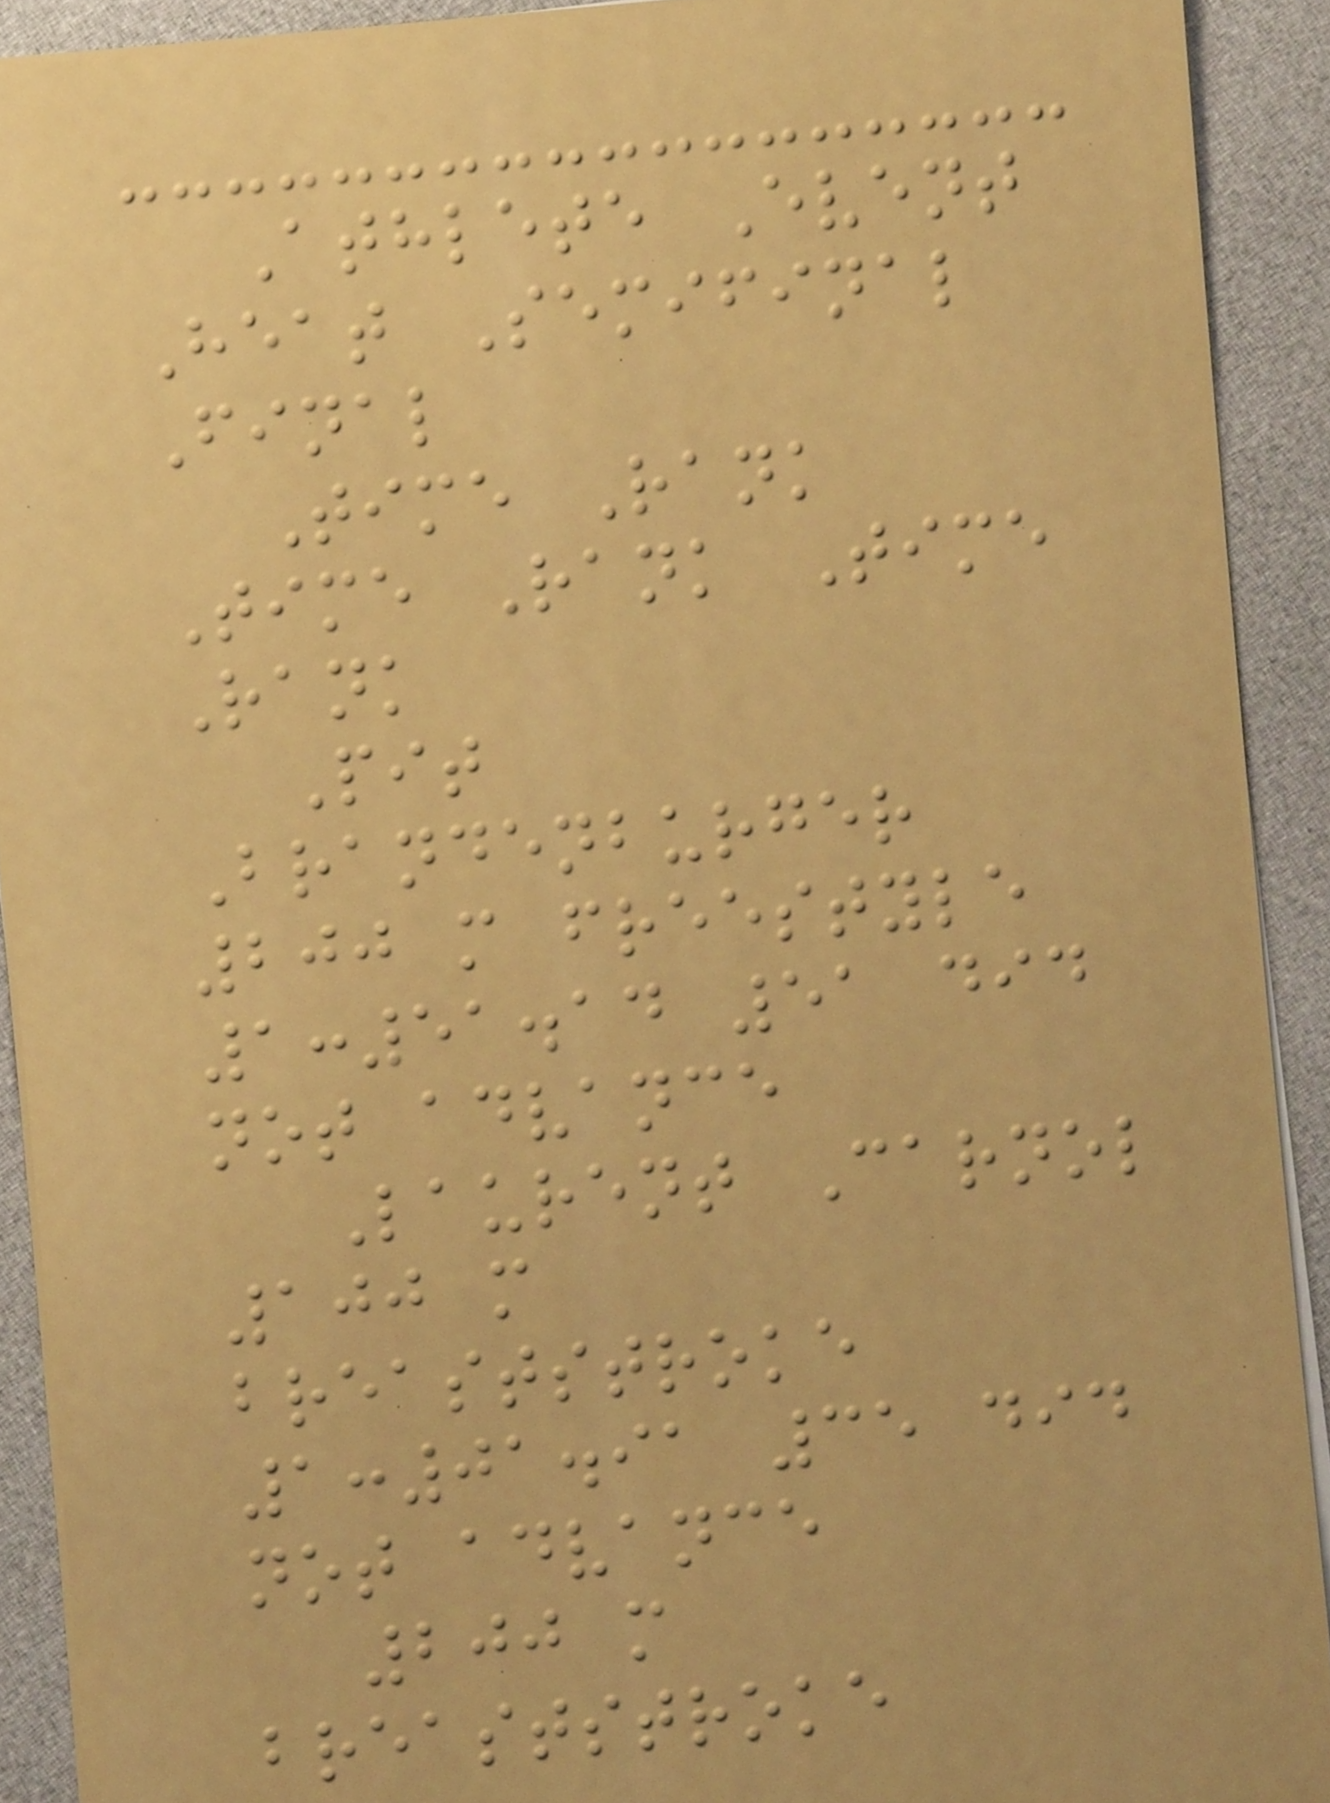Athlete Event
Heat Semifinal
Final
Time Rank
Time Rank Time
Rank
Pit
Brandenburger
200 m freestyle
1:51.14 51 did
not advance
Laurent Carnol
100 m
breaststroke
1:01.91 35 did
not advance
200 m
breaststroke
